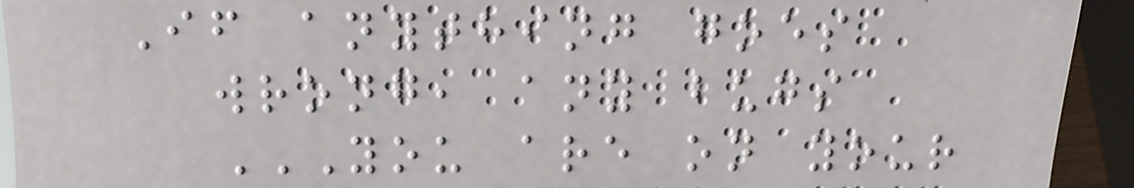If anything goes
wrong, any bugs
YOU ARE ON YOUR
